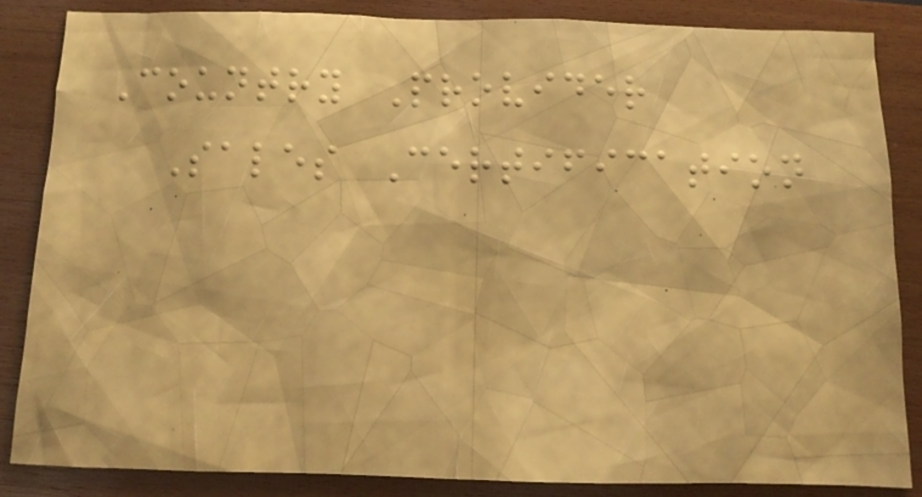Country Provider
Sales Certification
